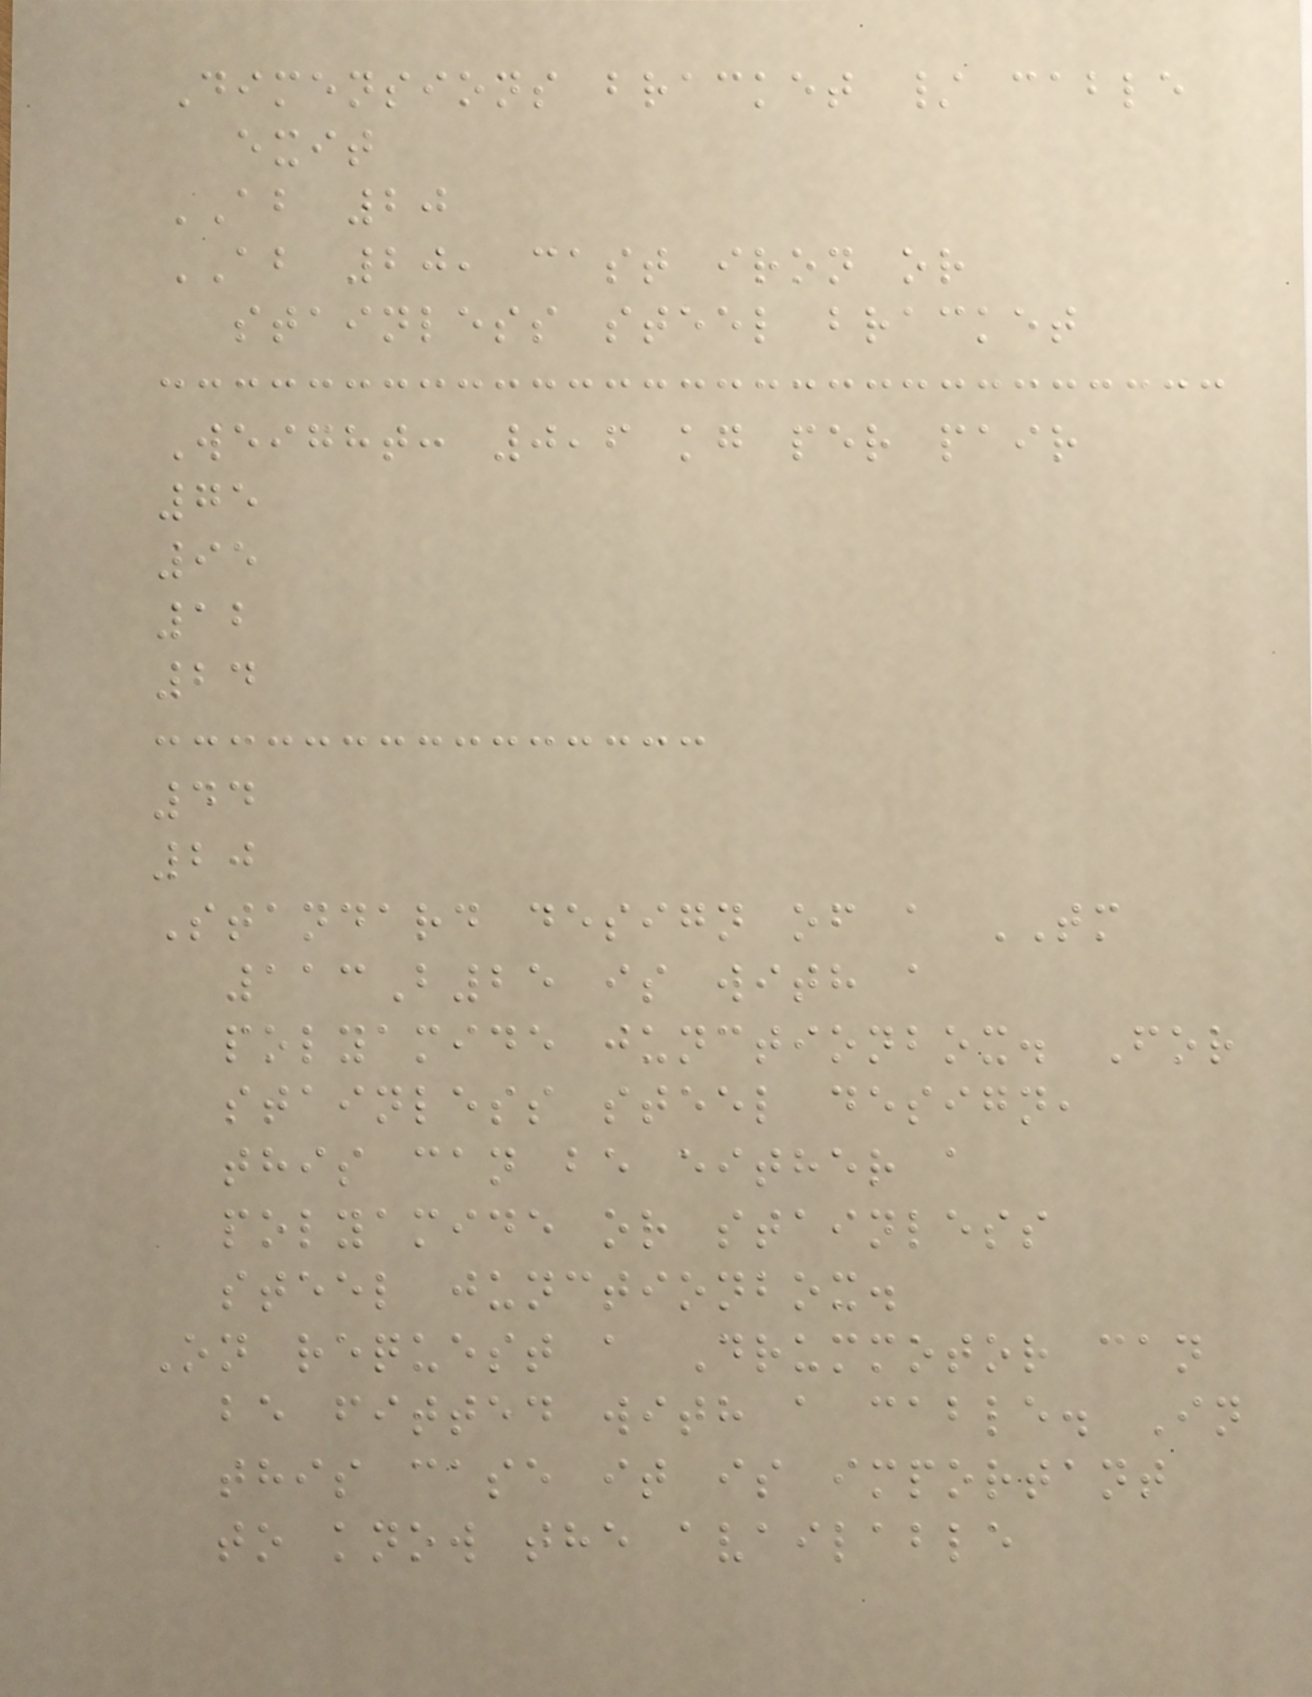Dimensions bracket / cable
exit
AB 20
AB 20, cast iron or
stainless steel bracket
Weight: 0,6 kg per pair
75
95
12
24
44
20
Standard design of a TM
113B25 is with a
polyamide junctionbox. For
stainless steel design,
this can be either a
polyamide or stainless
steel junctionbox.
On request a Drummotor can
be fitted with a cable. In
this case it is important
to know the available
